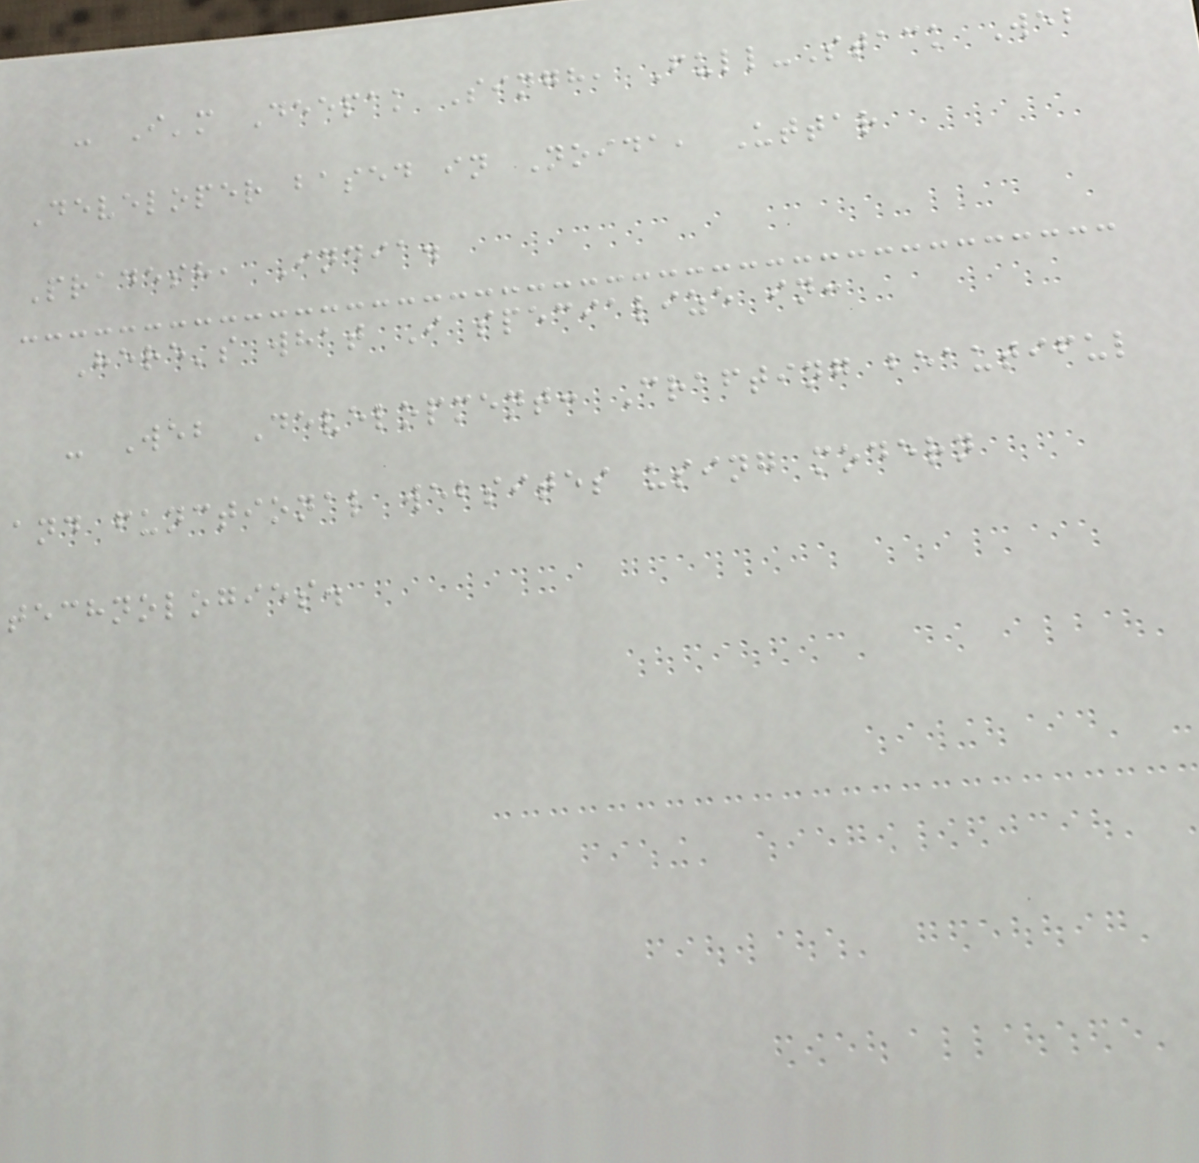- I'm Deepak Singh, Full-Stack Web
Developer based in Noida, Uttar
Pradesh, India.
Here's what I specialize in:
- Web Development: Crafting beautiful
and functional websites using modern
technologies.
